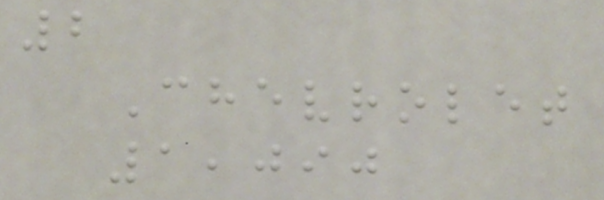2
Chevrolet
1,090
